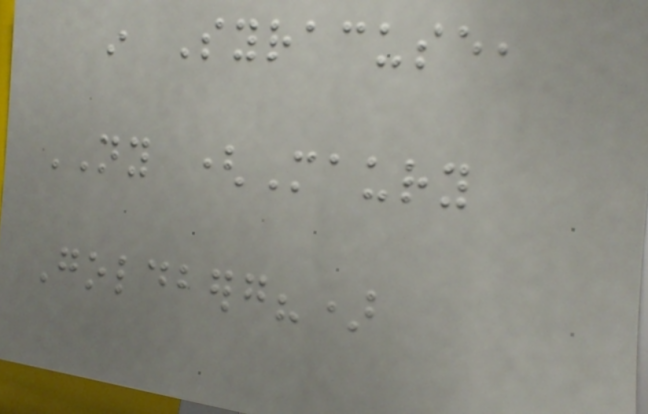in Syracuse,
NY (Maury
Goldberg?)
